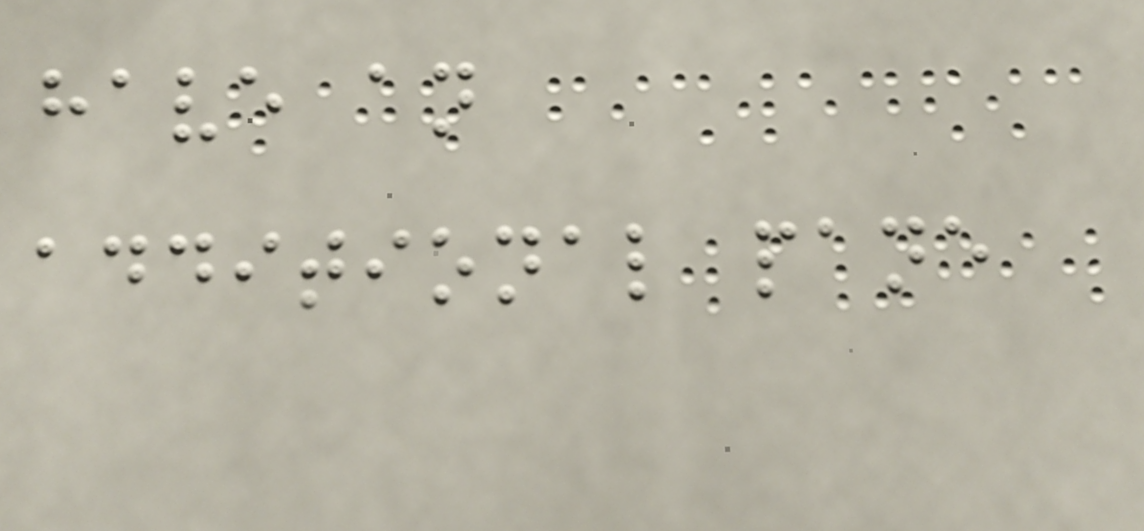have an
additional pane
